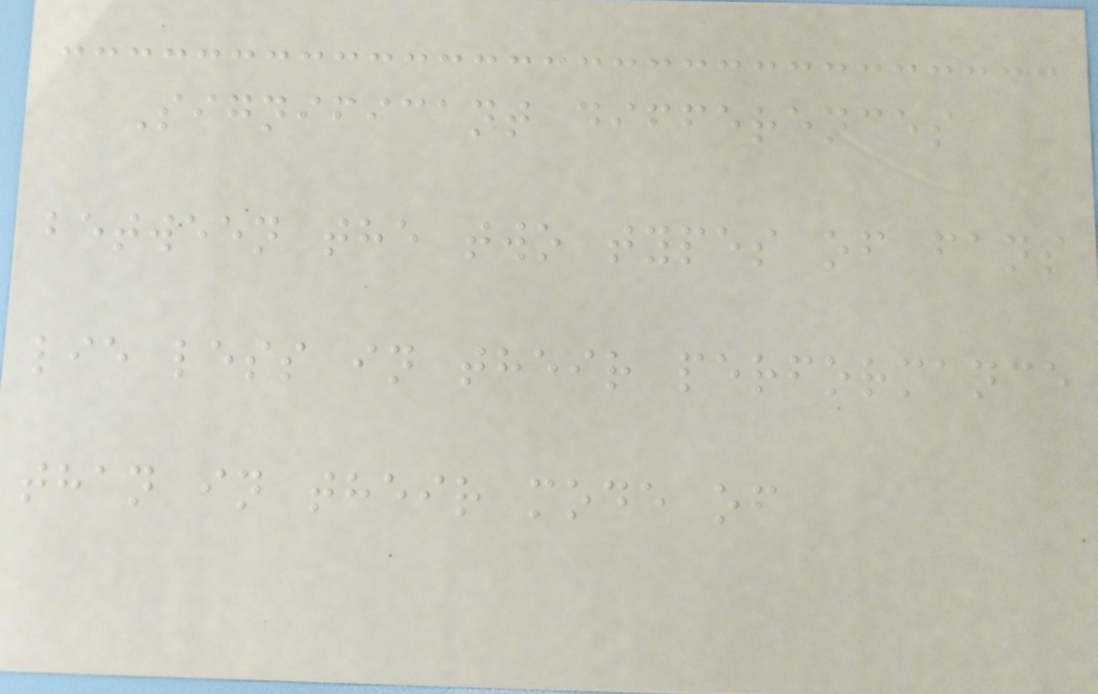Significant differences
between the two types of fans
lie less in their performance
than in their mode of
